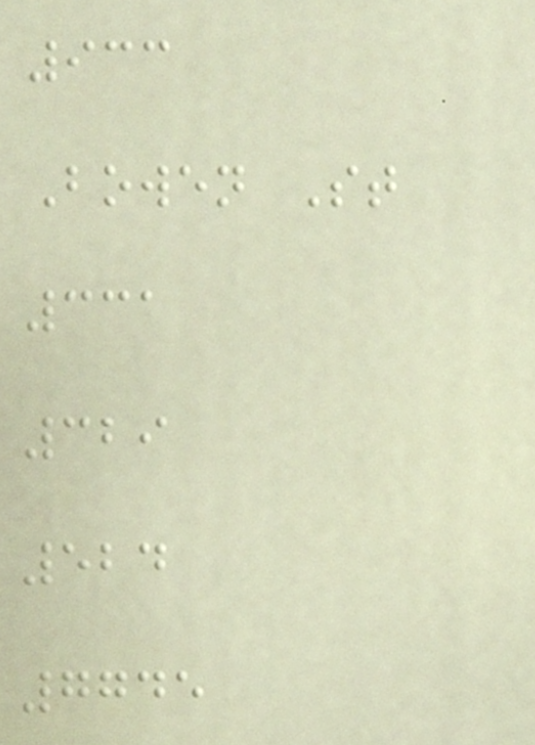933
Bowen St
331
329
524
7745
